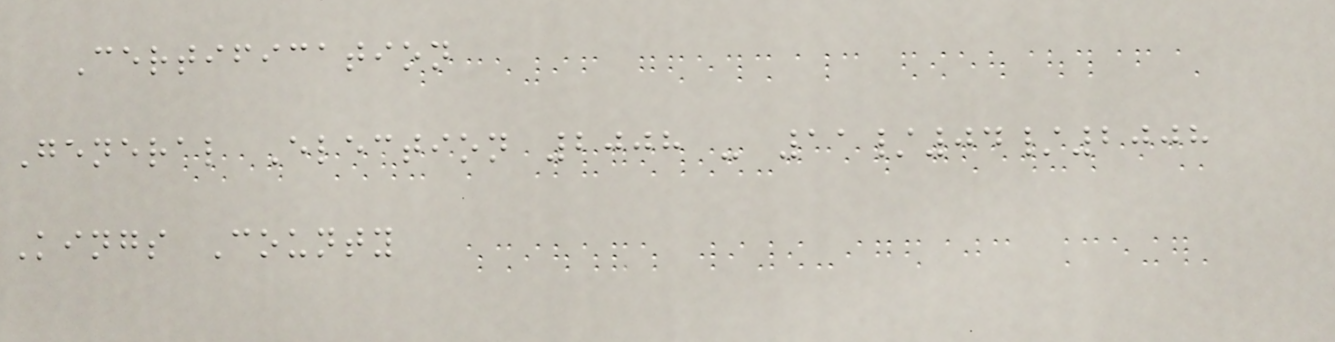Certification
General Election 2008 - 11/04/2008
Kings County
